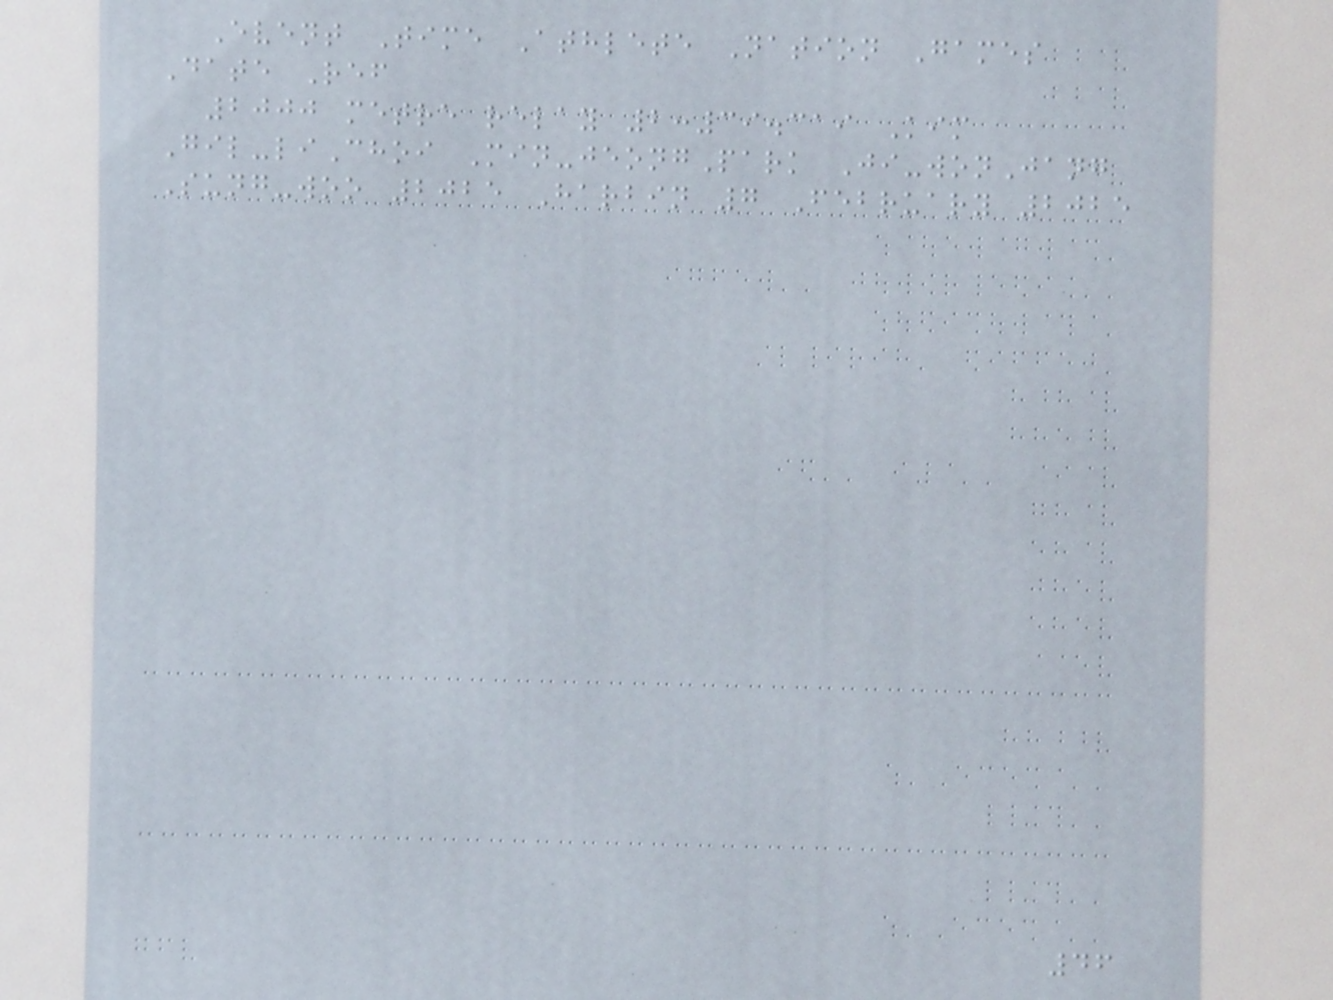Event Time Athlete Nation Games
Date Ref
2000 metre relay 2:39.319 Kim
Gil-liChoi Min-jeongPark Ji-wonJang
Sung-woo 2025 Harbin 7 February 2025
46
